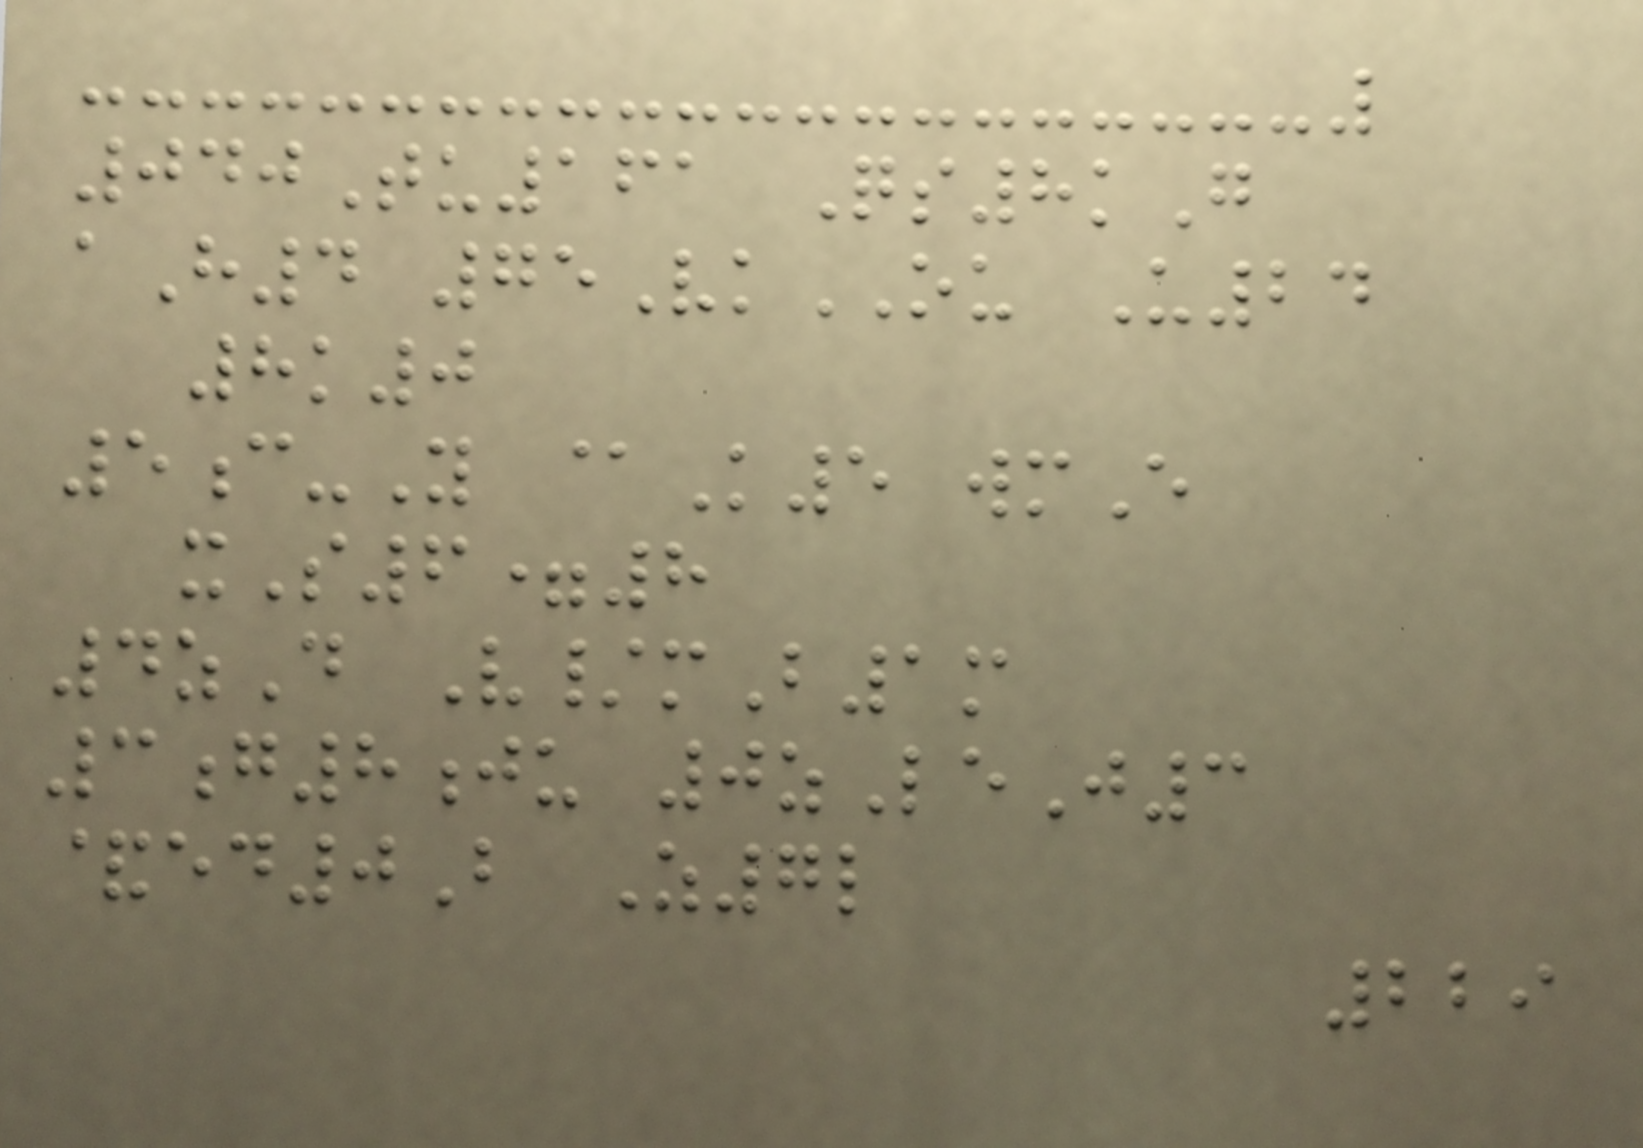040Tu161 Qs8kG
aH4 75VkOU U24
8k0
5c-Y @K5 wmE
xS6=8
4zD V/mB1m
3g8ju 0zLeJ3
&ed0B Z7l
229
